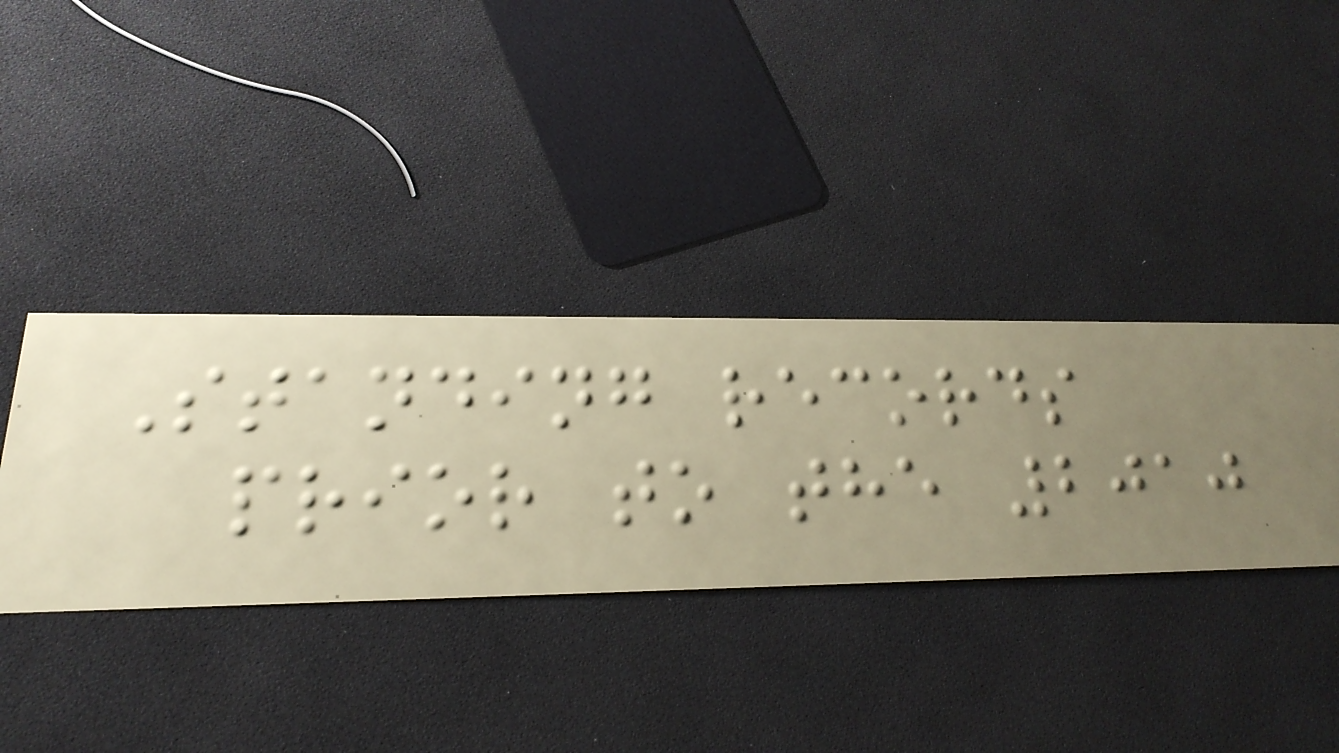Standing records
prior to the 2010
